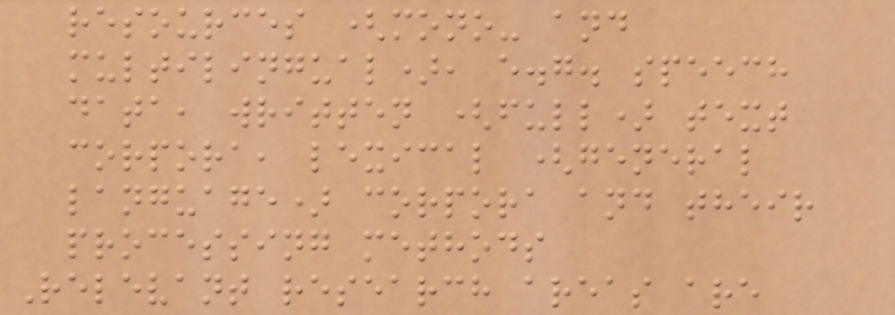resources (mono- and
multilingual), e.g. speech
data, written (full) text
corpora, lexical (general
language) corpora and their
processing methods
Relevant research areas are
